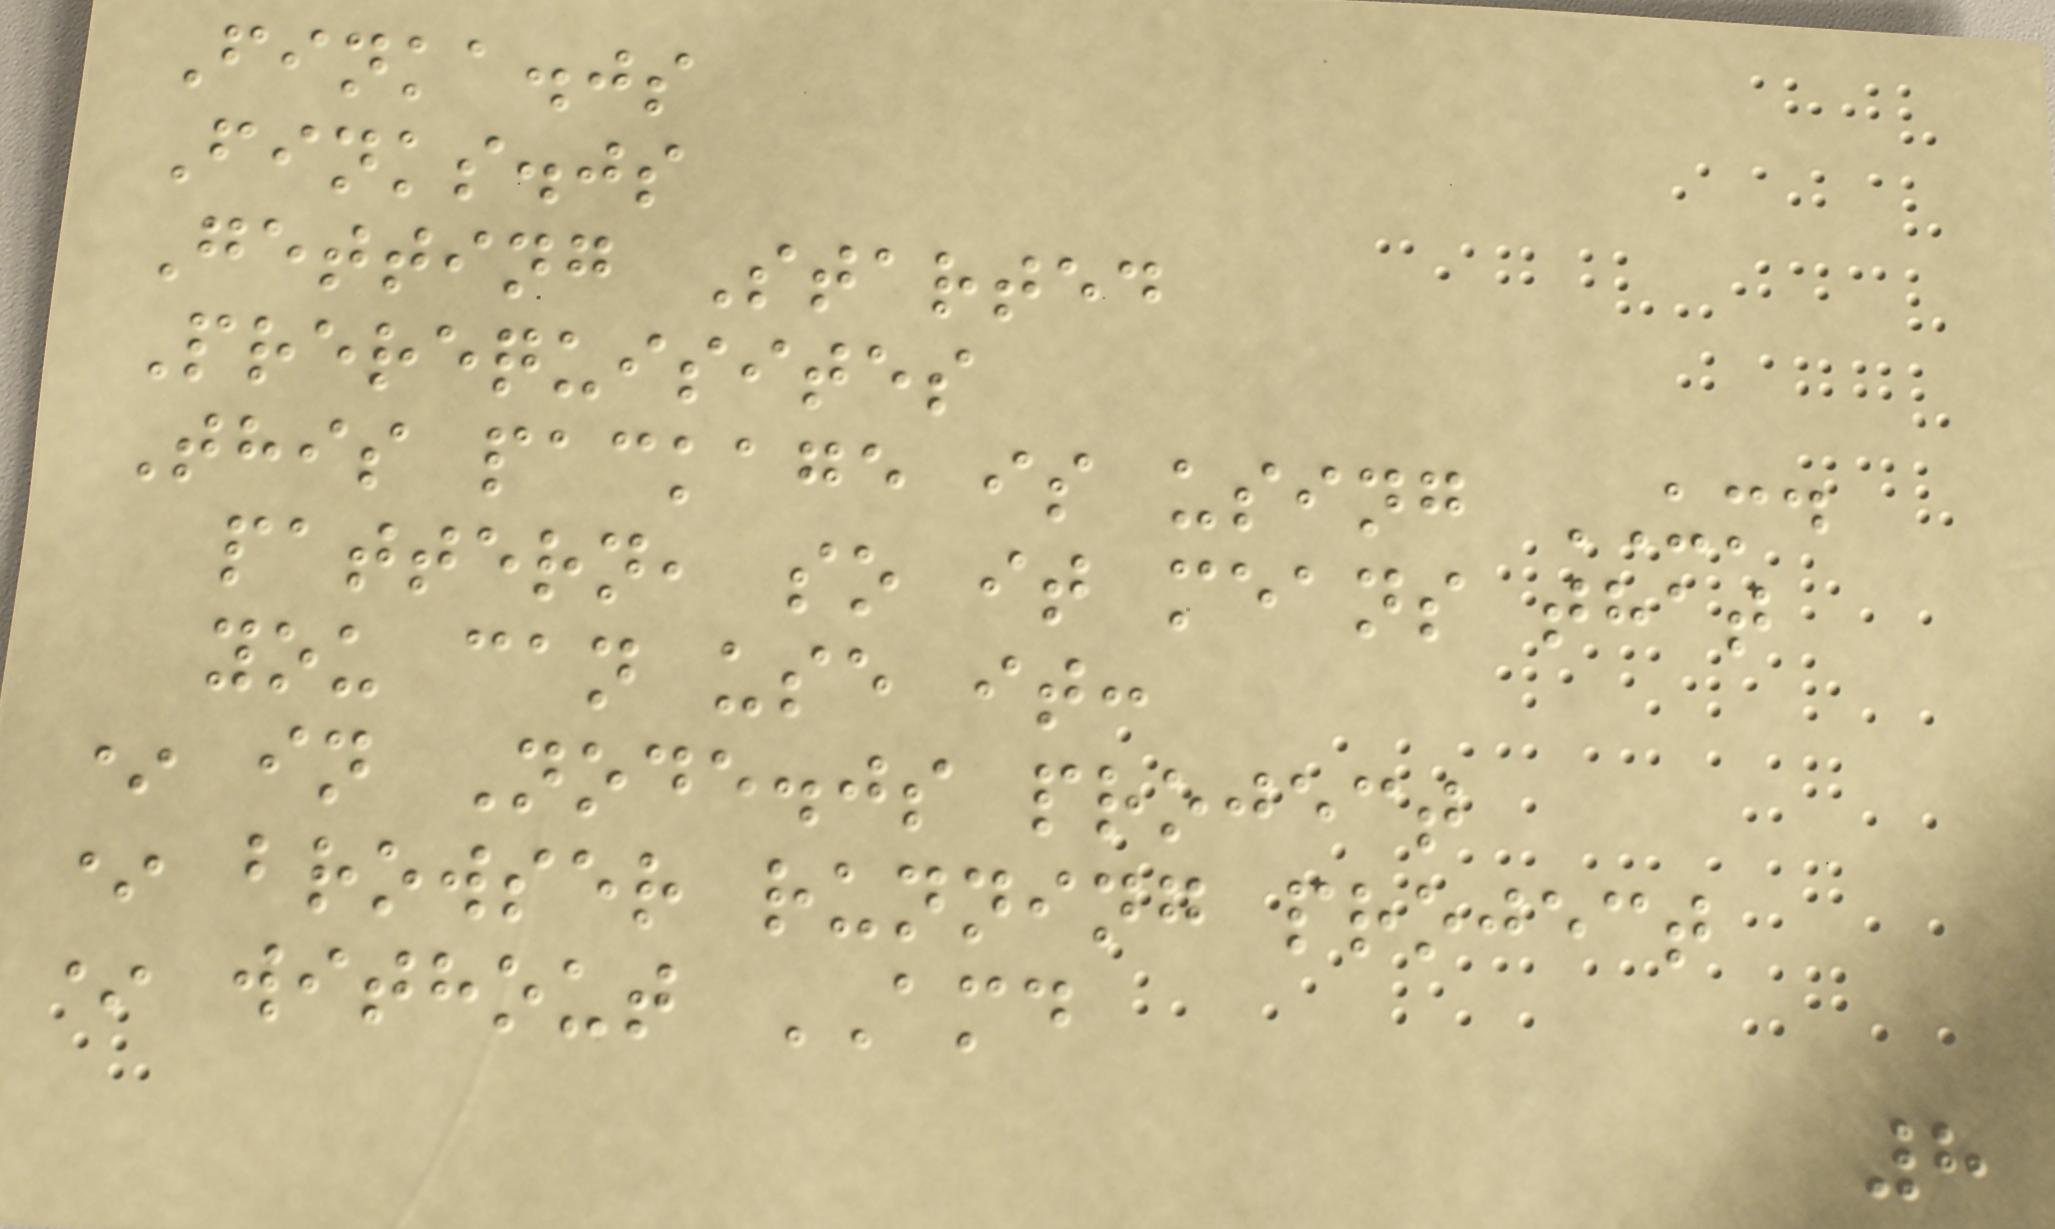Finka.js
Finks.js
Getting Started
Prerequisites
This package is using UMD
pattern, so it means that
you can use it:
* in Node.js project
* browser running project
* without AMD
8
